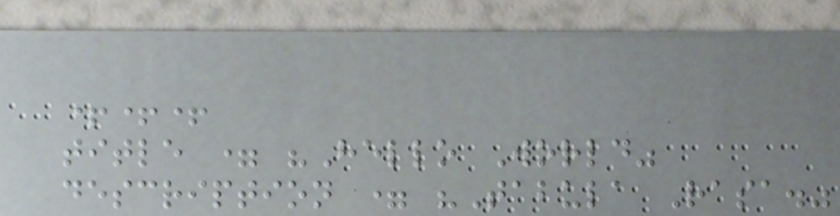+++
title = "Hello World"
description = "Tabula Rasa."
